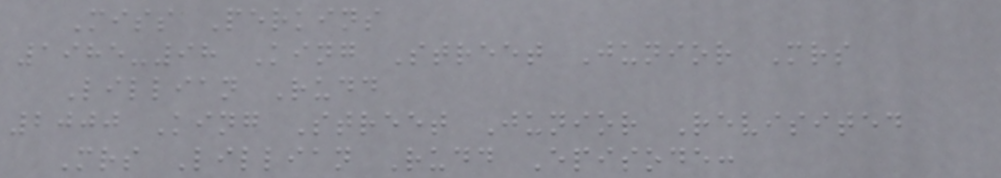Miss Perkins
1985-98 King Street Junior Mrs
Lillian Rudd
2000 King Street Junior Revisited
Mrs Lillian Rudd Episode:
